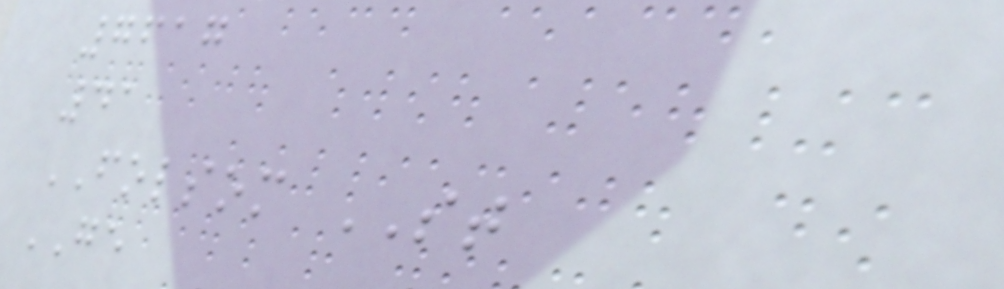7617
41
FOLSOM ST
GE
